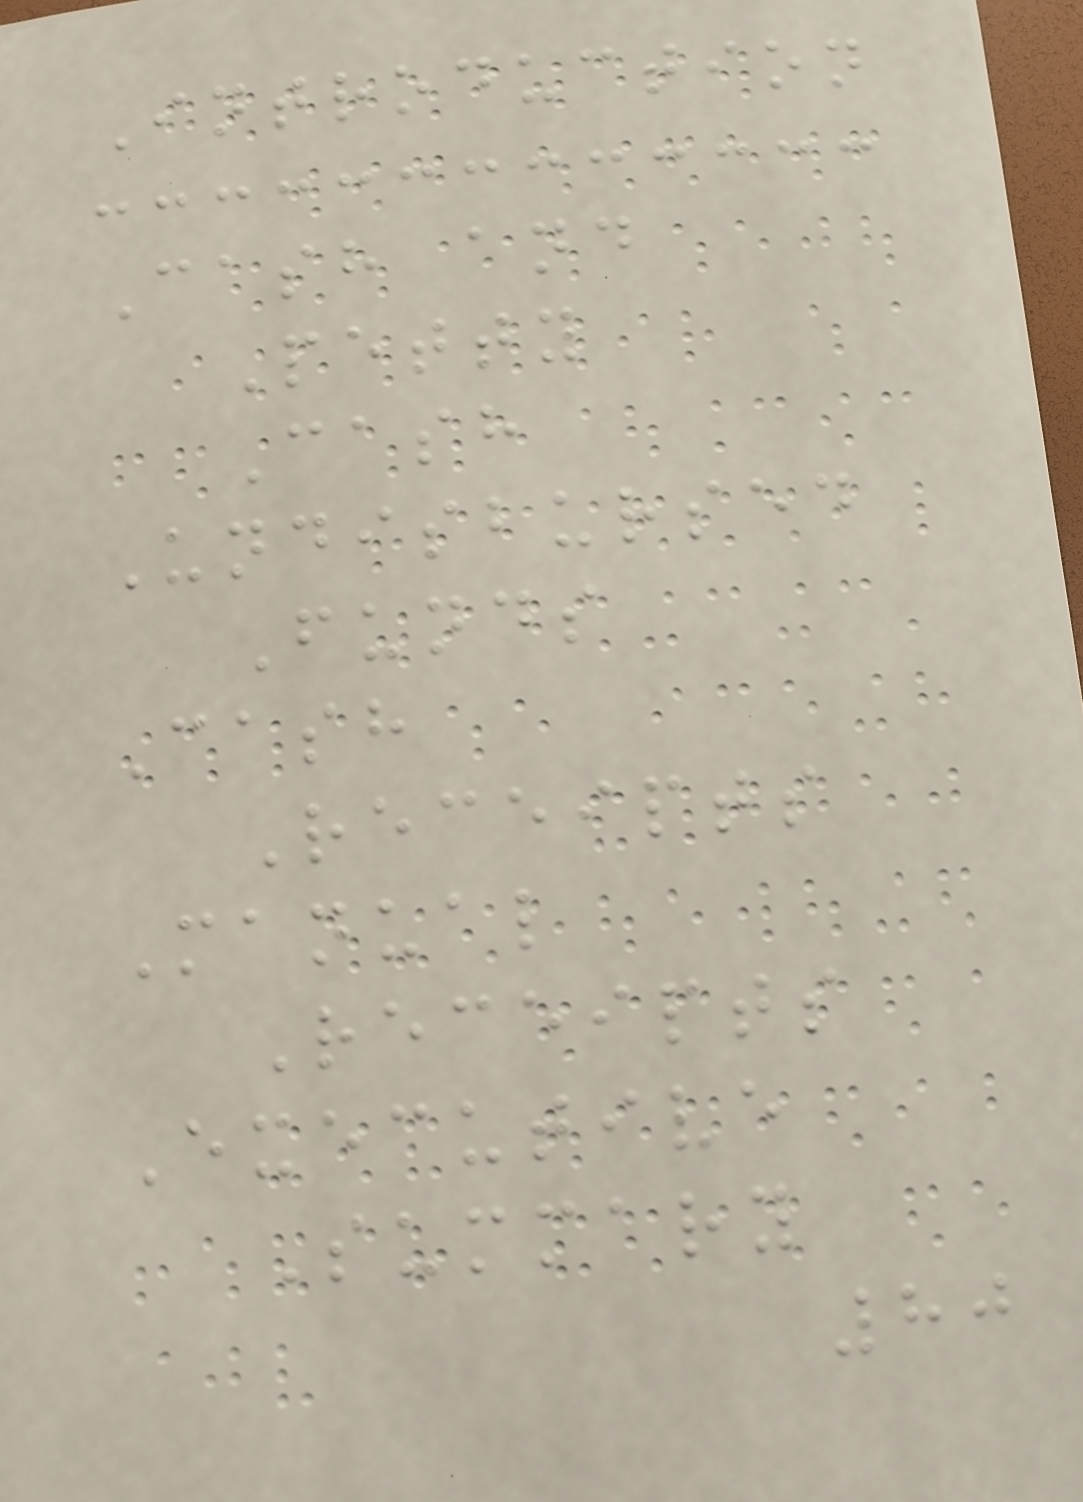Introduction
Cash and
Petty
Cash
Undisbursed
Funds
Cash
Receipts
Manual
Receipts
Executive
Summary
80
